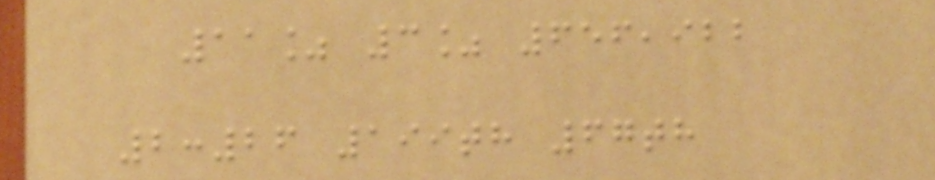11% 3% 656,922
2:26 199th 67th
